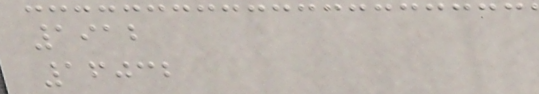1912
16032
